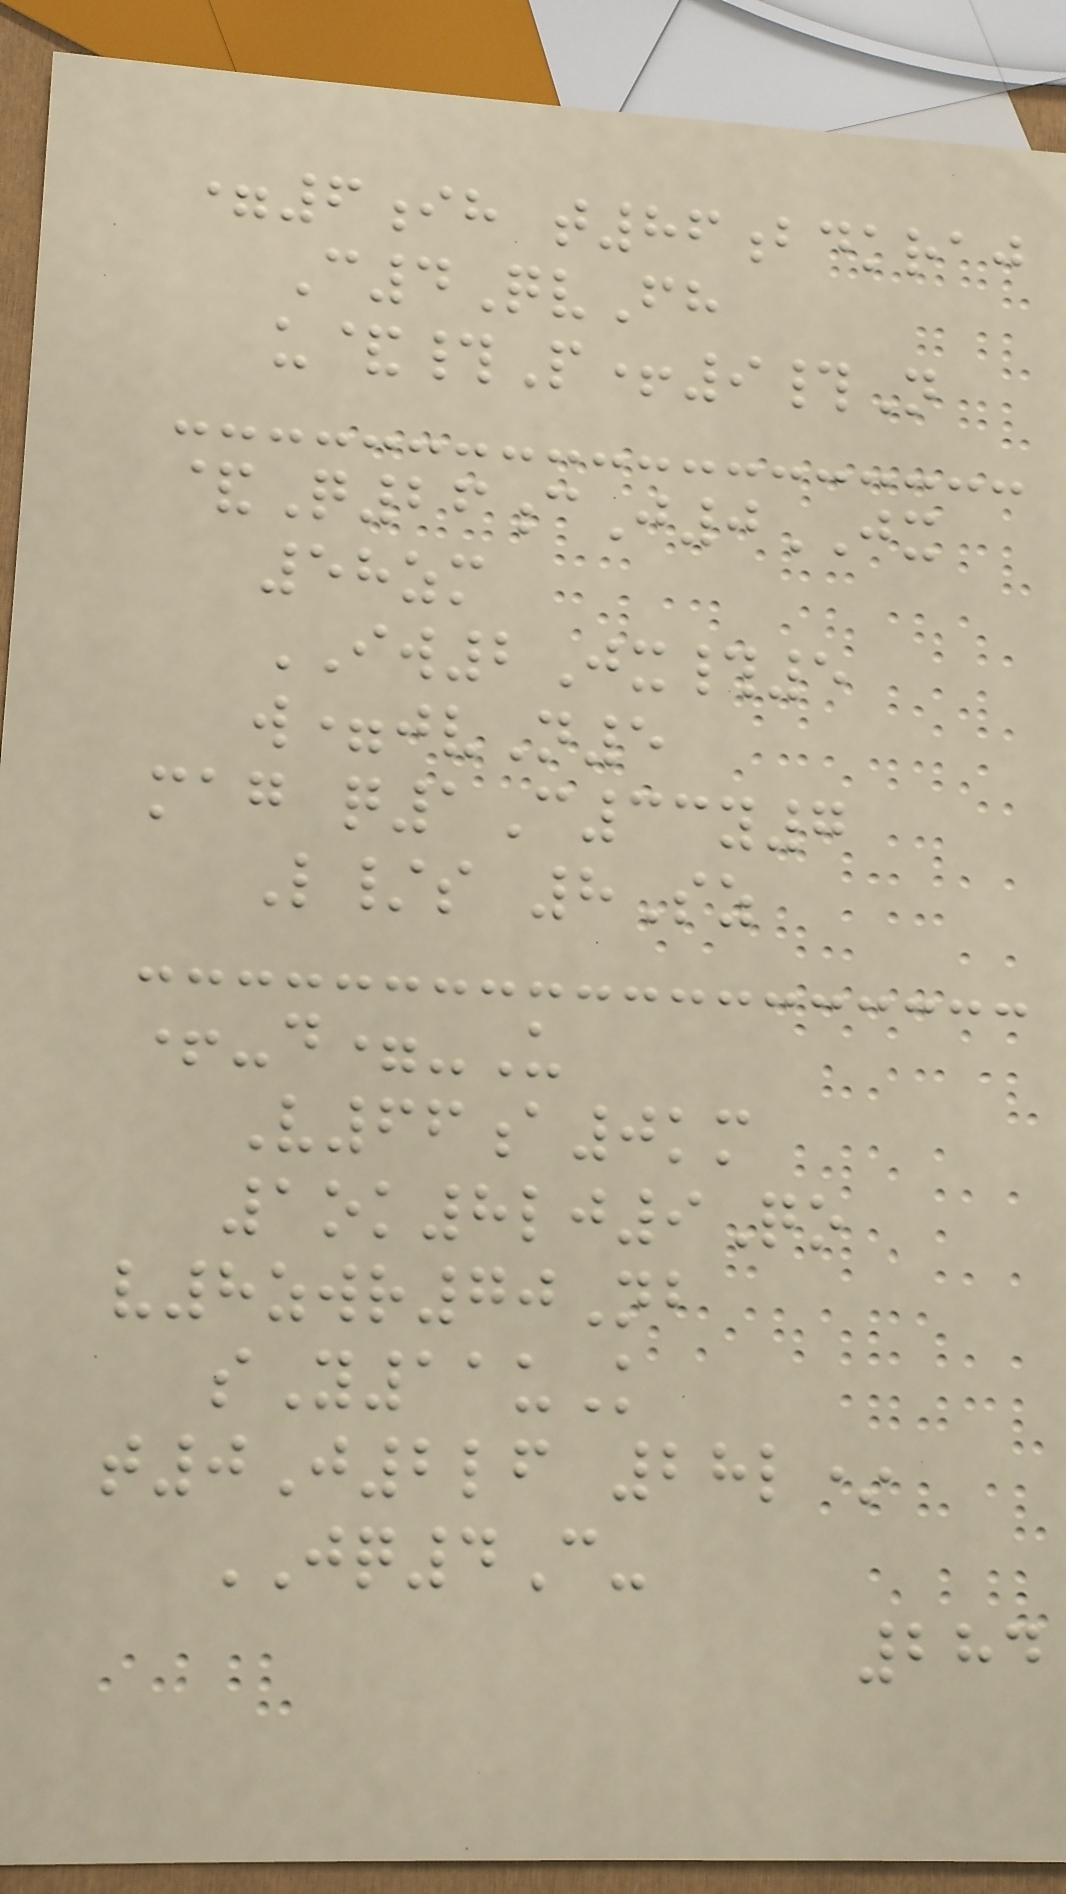=6ih t86bdkraj
C4QvFh
u&#P+9#N
&Q26cJ0JX
58zm
IW2Jx#5
w=jvN5
mag q1C33y7
L/s 8Sz
+-d=-U
V66a0km
1ok8lj9Qo
v8zwr70Nb
sY11uK
t0J2lf 28l*
JQ4C-
284
